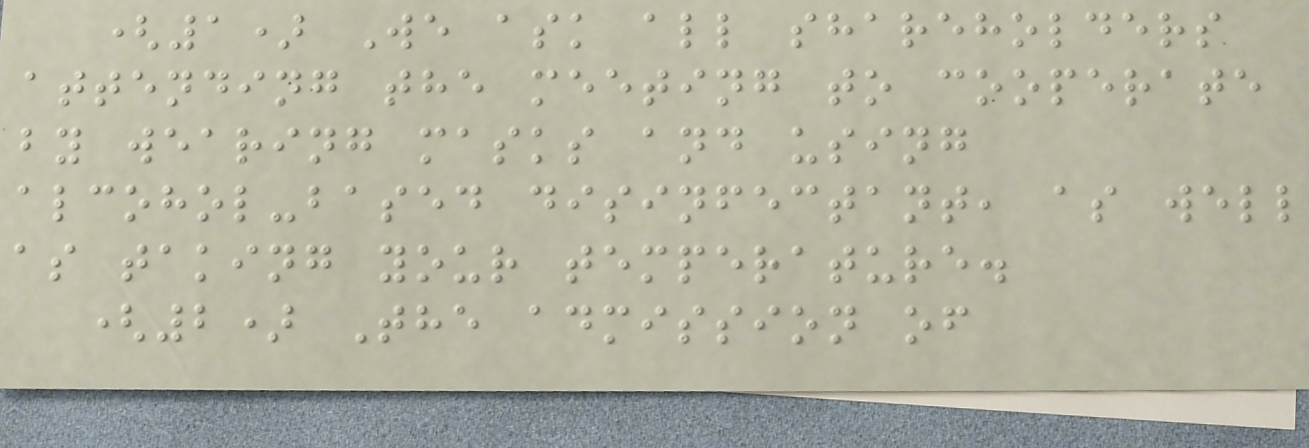(1) We ask all shareholders
attending the meeting to cooperate
by wearing masks and using
alcohol-based disinfectant, as well
as taking your temperature.
(2) The admission of
